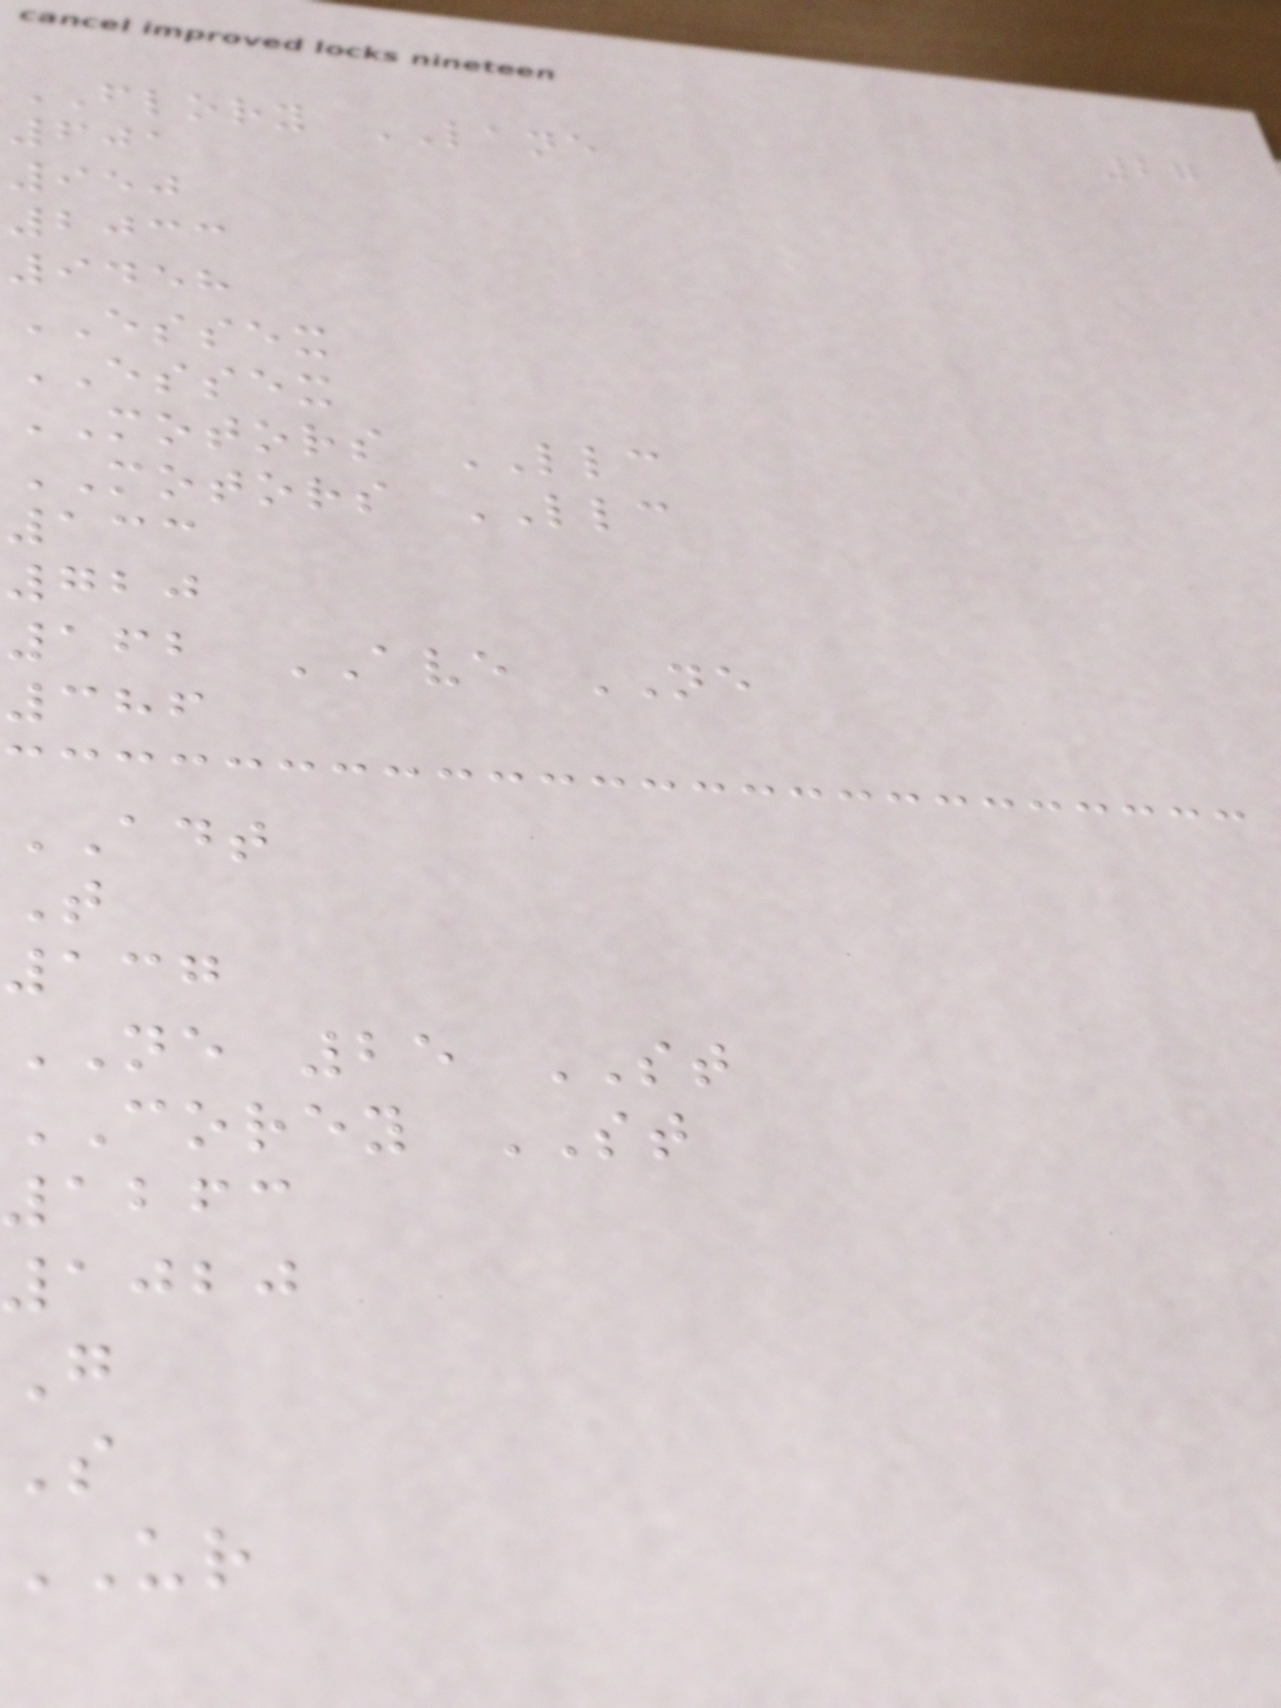27
FLORY LANE
601
950
2033
9458
ESSEX
ESSEX
MOTORS LLC
MOTORS LLC
133
720
162 AVE NE
386
ADT
T
137
NE 25 ST
COREY ST
1263
1020
G
S
